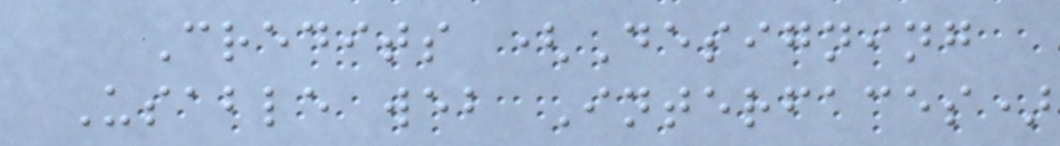Credits (Designing
Usable web Interfaces)
